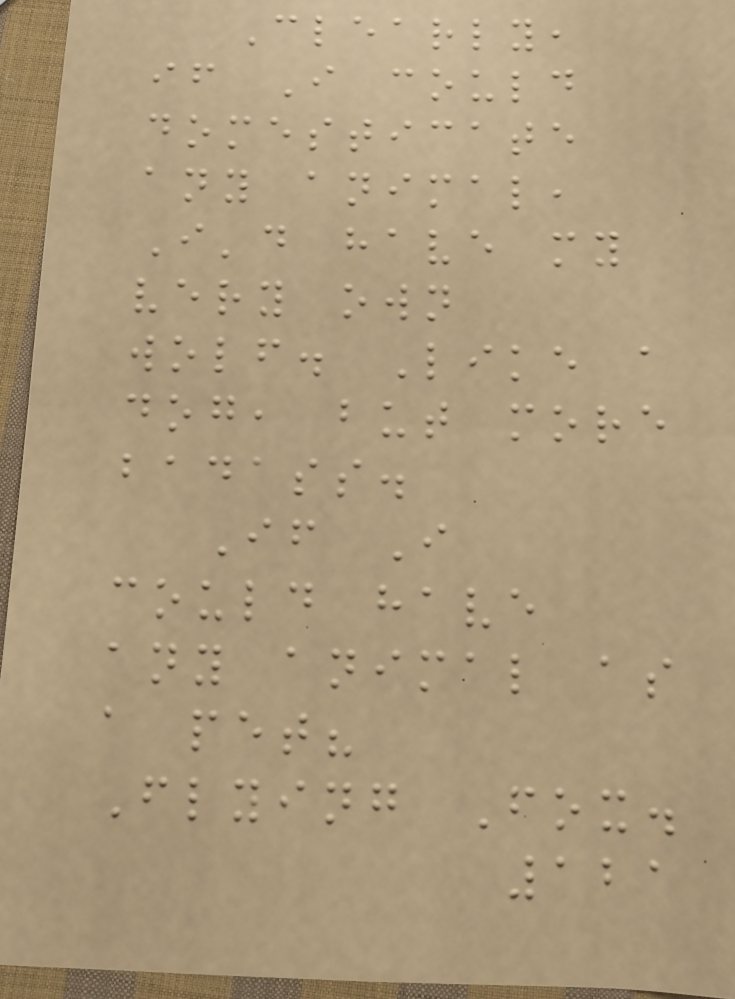Clearly,
if I could
domesticate
any animal,
I'd have my
very own
wolf. Like a
dog, but more
badass.
If I
could have
any animal as
a pet?
Flying Fox.
121
